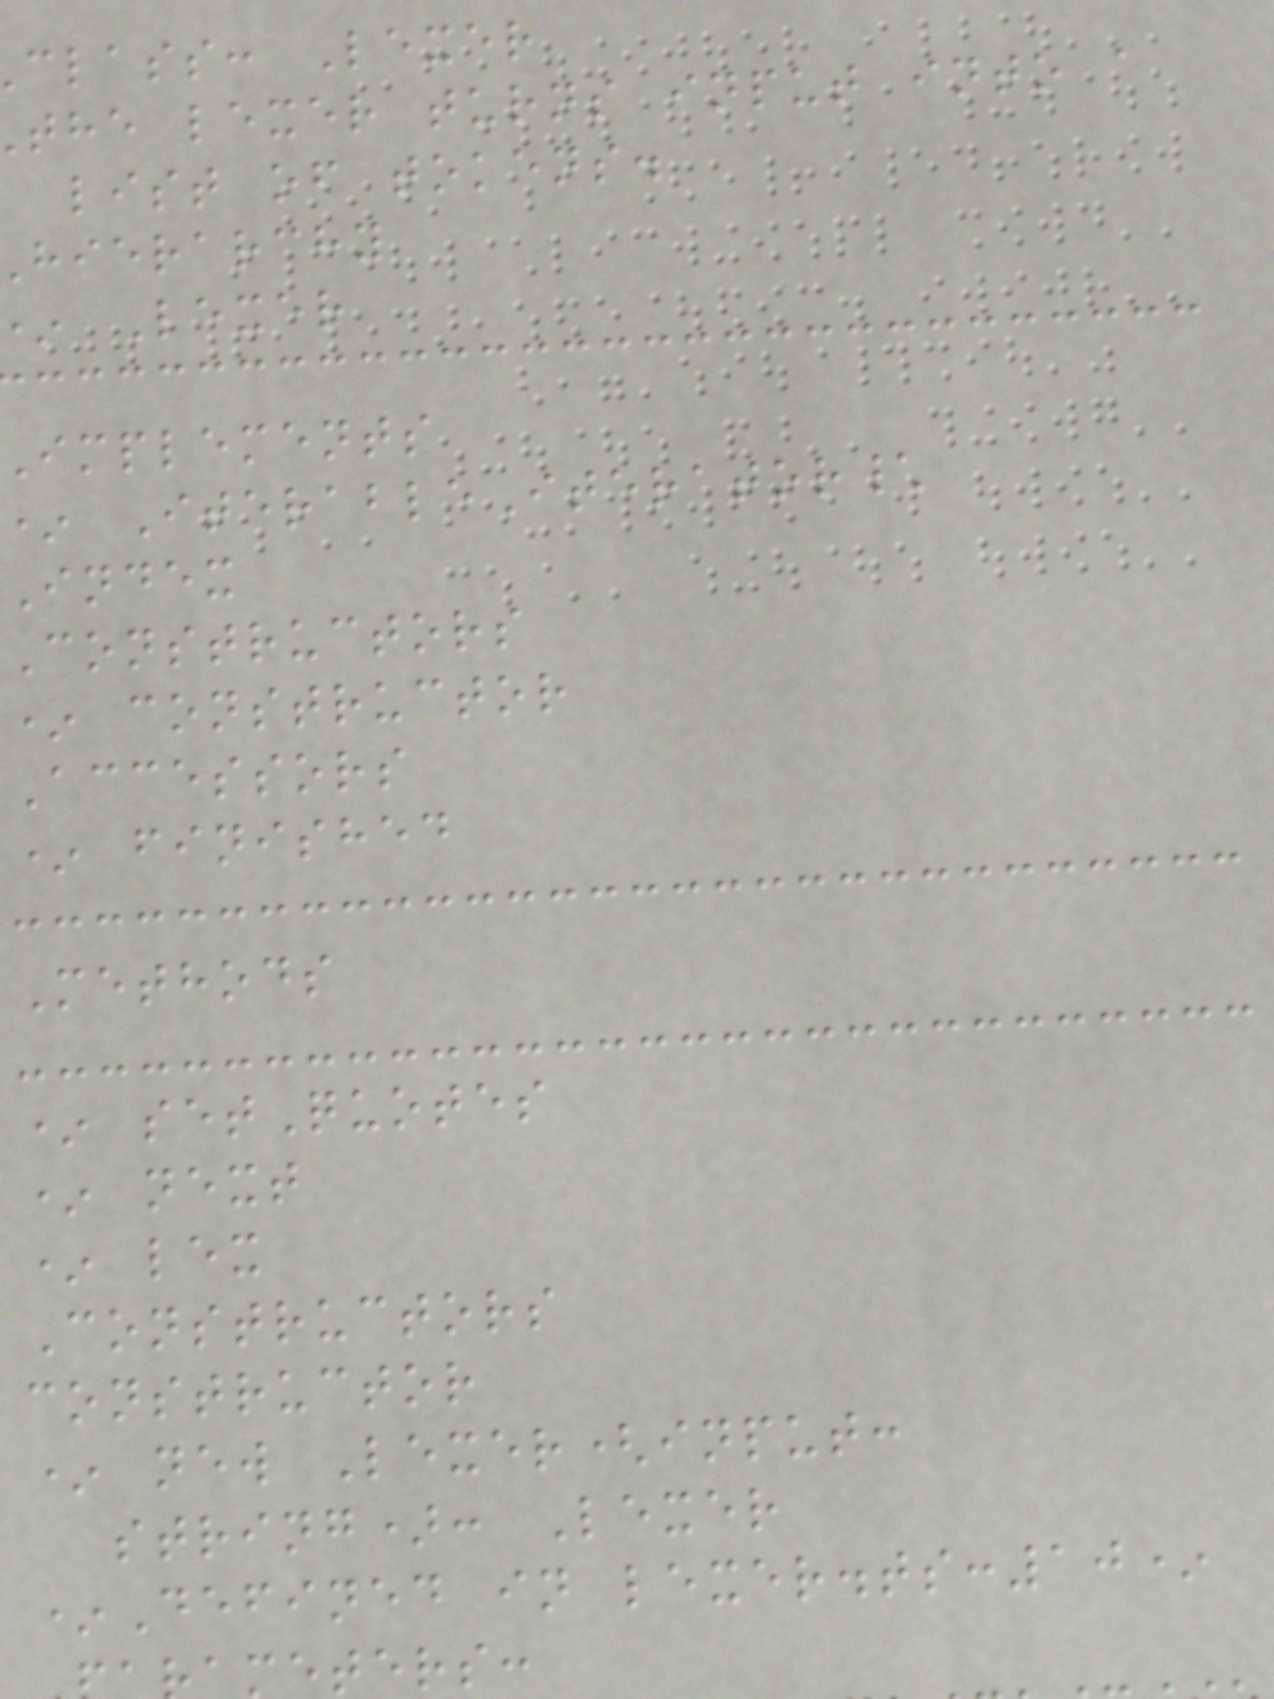class: Lexer
the lexer turns input into a
list of tokens.
hierarchy
Lexer
implements
* IterableIterator\
Index
Constructors
* constructor
Accessors
* finished
Methods
* setQuotes
* next
* lex
Constructors
constructor
* new Lexer(input:
string): Lexer
*Defined in lexer.ts:10*
eters:
